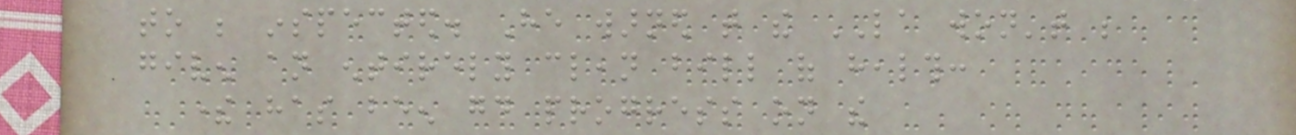to be inspected. He warned that the LA won't be
given an entirely clean bill of health:
there has been good progress on the
